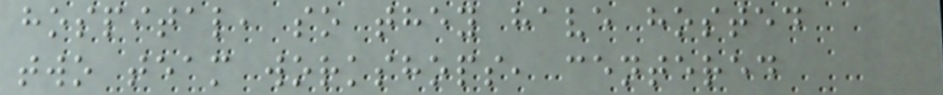hospital, so they have hosted
two team workshops, centered
